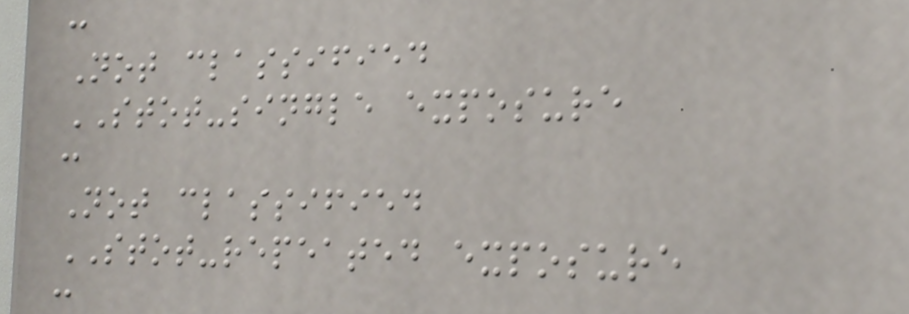:
Not classified
STOT-single exposure
:
Not classified
STOT-repeated exposure
:
